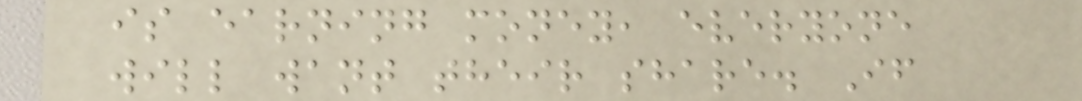is earning money, everyone
will want their share. If
